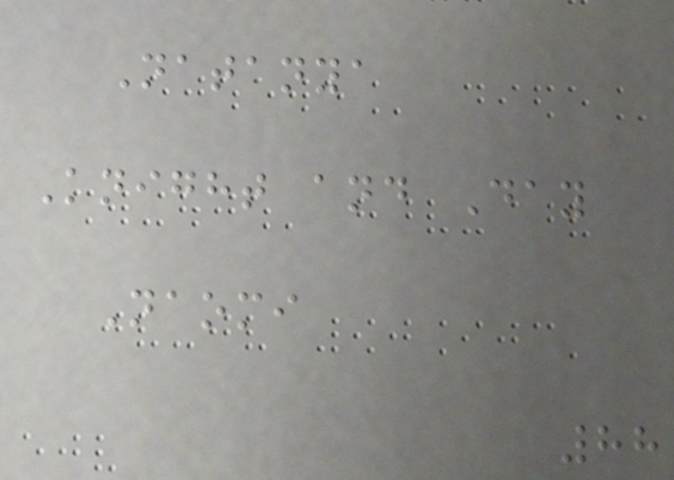Natanya
Knight and Day
Naomi
88
